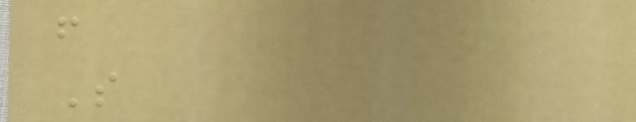f
S
